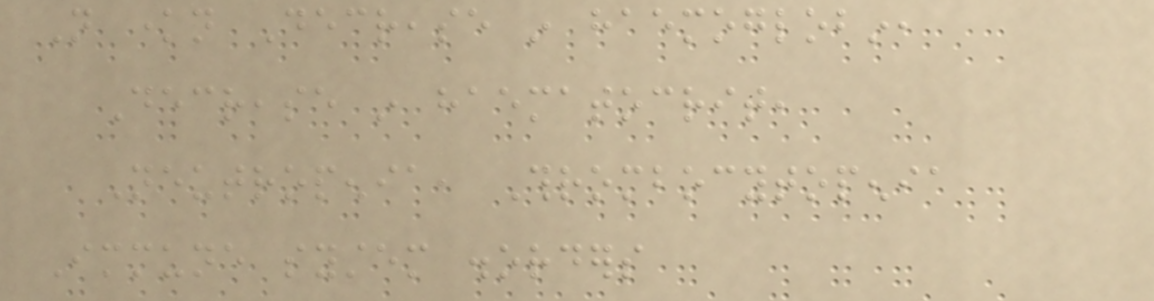Not known Decrease in haemoglobin,
Decrease in haematocrit,
Neutropenia, Thrombocytopenia
Immune system disorders
